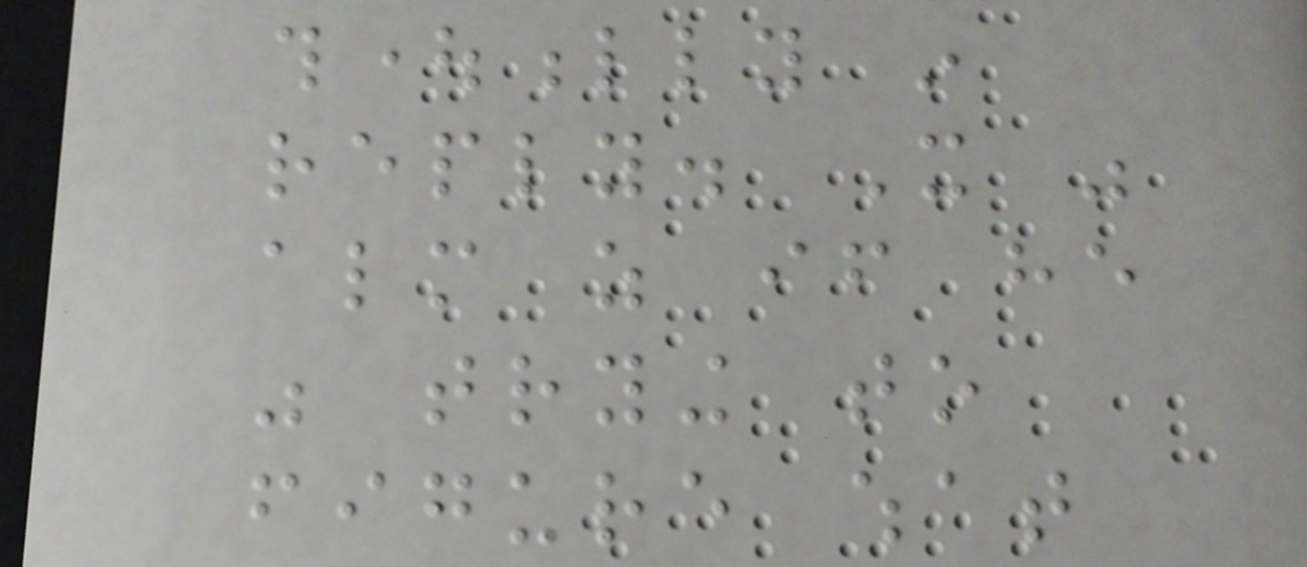thoughtfully in
reply. It was
almost as if he
was trying to
figure what
